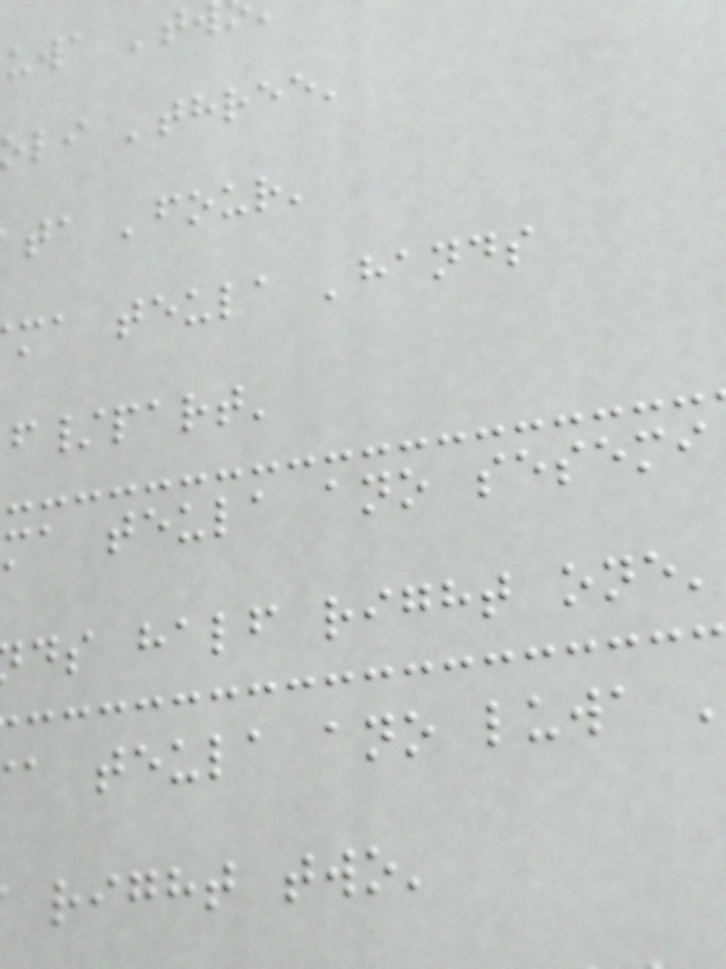uwa 'tw
li 'three'
ta 'four'
ma teula 'hands
f/part'
ma teula ano sesemi
ds half right one'
a teula ano luwa
right two'
